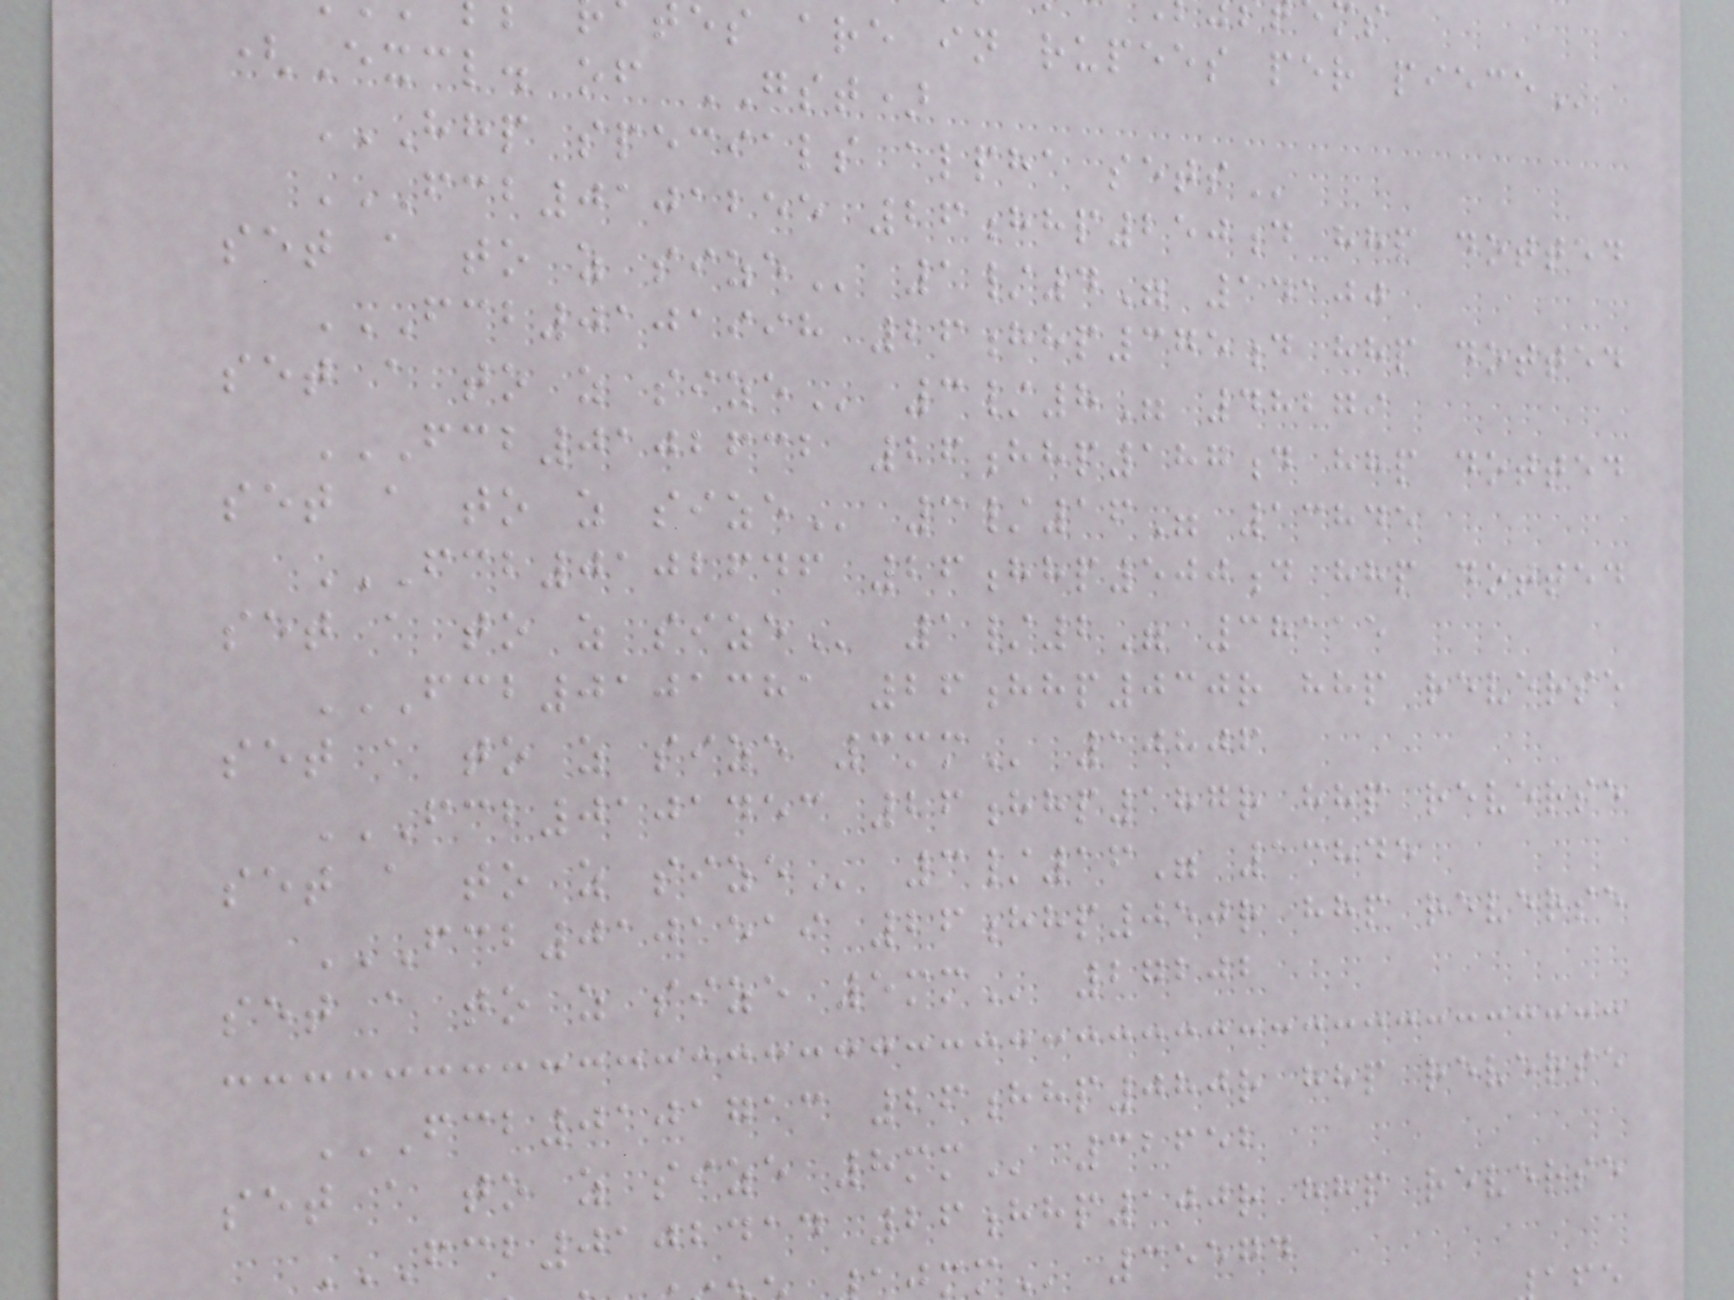tes are in rupees per
(Excl. of GST)
HHP SPECIALS ALPHA SETS
FCB0101255 26HHP250D HHP DOTTED
set a to z
FCB0101998 26HHP375D HHP DOTTED
set a to z
FCB0102632 26HHP187D HHP DOTTED
set a to z
FCB0102646 26HHP500D HHP DOTTED
set a to z
FCB0101381 26HHP030R HHP REVERSE
set a to z size
FCB0101453 26HHP187R HHP REVERSE
set a to z
FCB0101519 26HHP050R HHP REVERSE
set a to z size
FCB0101713 26HHP080R HHP REVERSE
set a to z size
FCB0102414 26HHP100R HHP REVERSE
